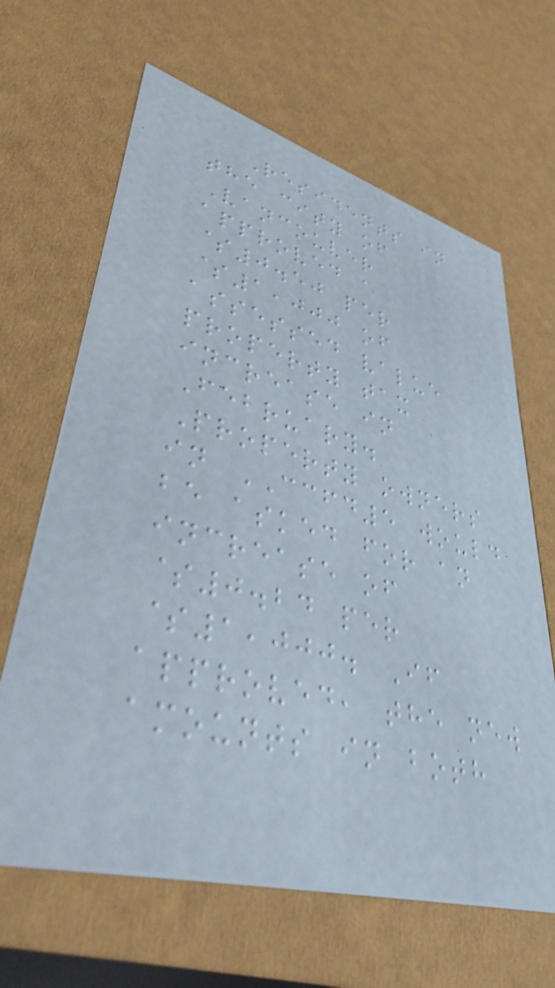Residents in
the city of
Vancouver
approved a
$0.50 per
$1,000 of
assessed value
property tax
increase in
February.
Property owners
in CCFD5 would
be asked for an
increase of
$0.24 per
$1,000. If
approved, the new
amounts in both
